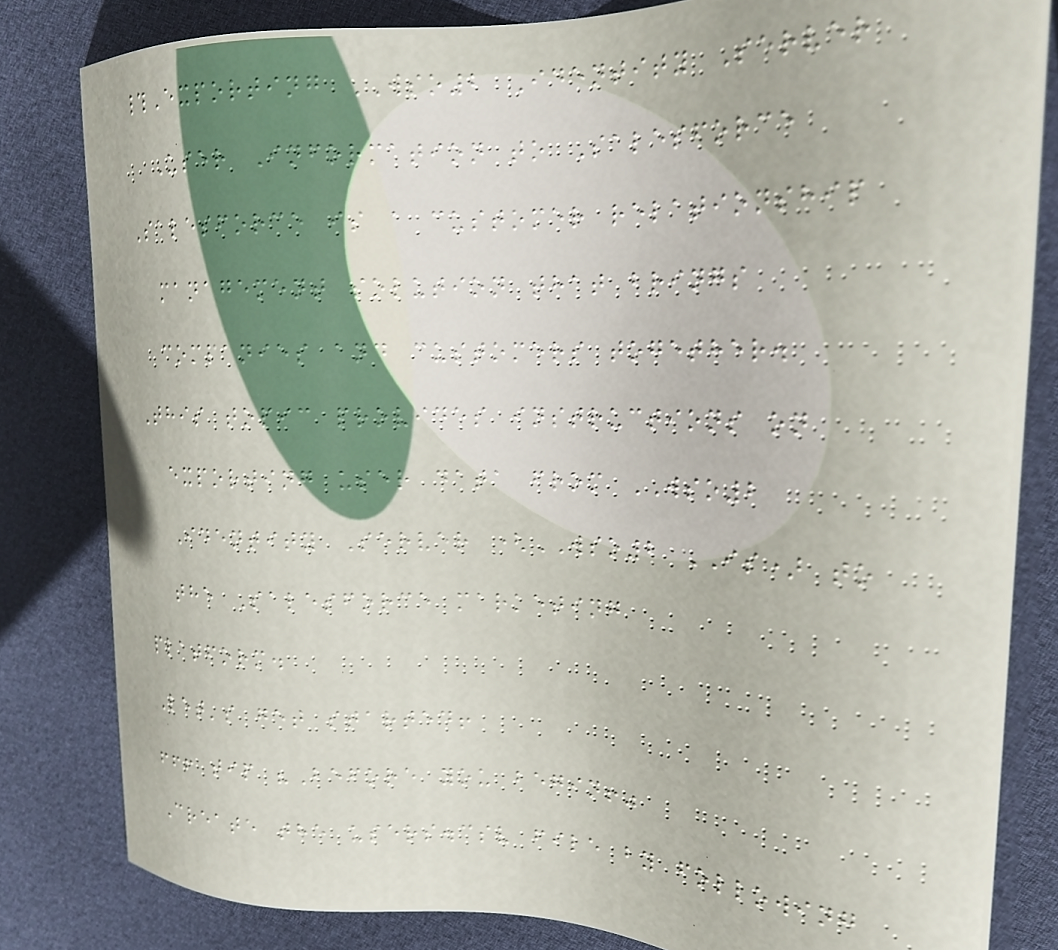#Exporting WSO2 Identity Server
User Information to Salesforce
Salesforce is a customer relationship
management solution that brings
companies and customers together.
This topic provides instructions on
exporting user data from WSO2
Identity Server (WSO2 IS) to
the Salesforce marketing
platform.
Let's get started!
!!! tip "Before you begin!"
Create the users.csv file by following
